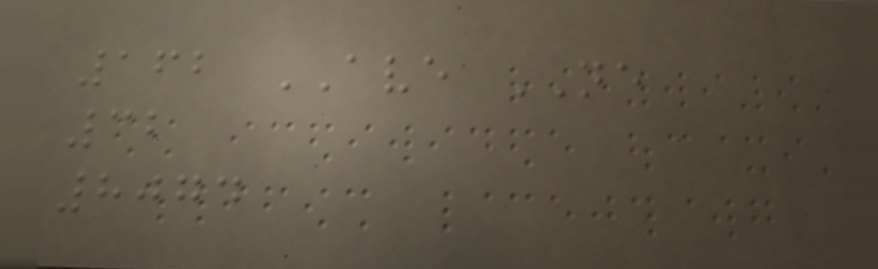162 AVE NE
32
8074
